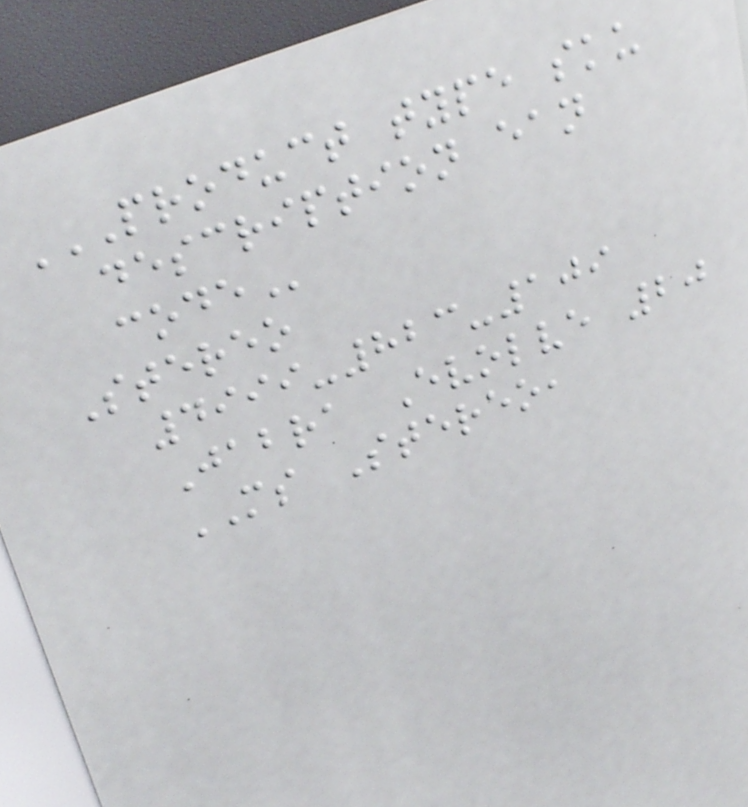PRODUCT TYPE SKU
DESCRIPTION EAN
CODE
Stereo
4999-823-109
Jabra Evolve 20
MS Stereo,
